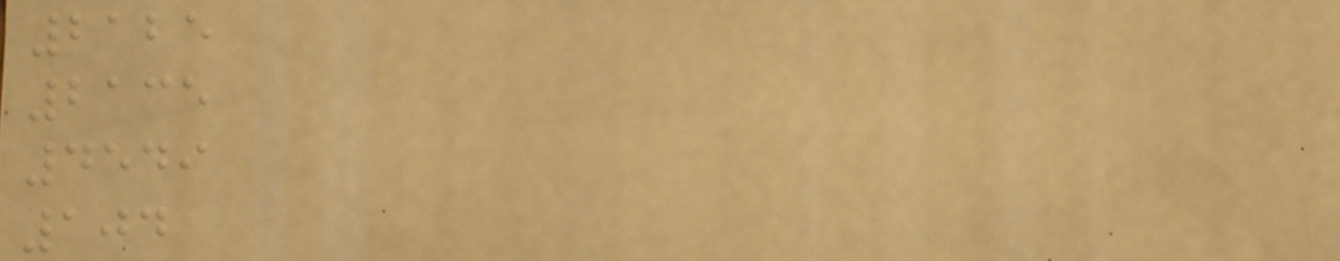2125
2135
4549
104
